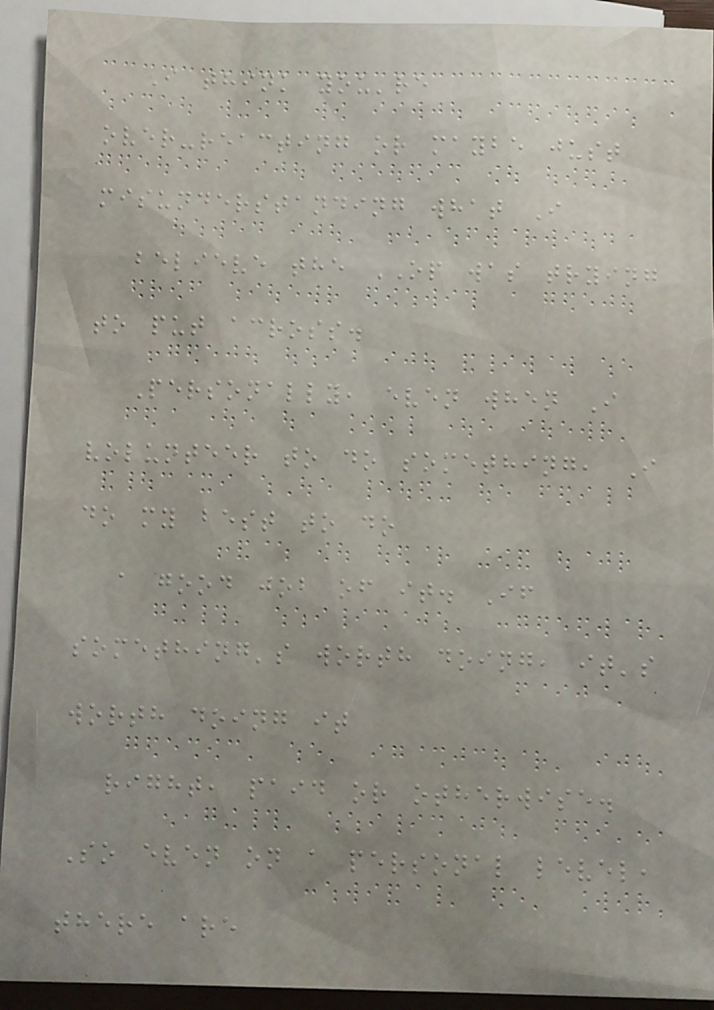I think you're
over-reacting or maybe just
misunderstanding what I
believe the OP was trying
to put across.
Personally, even when I
volunteer to do something, I
do my best to do
a good job of it. If
something's worth doing, it's
worth doing it
right, paid or otherwise.
So even on a personal level,
there are
